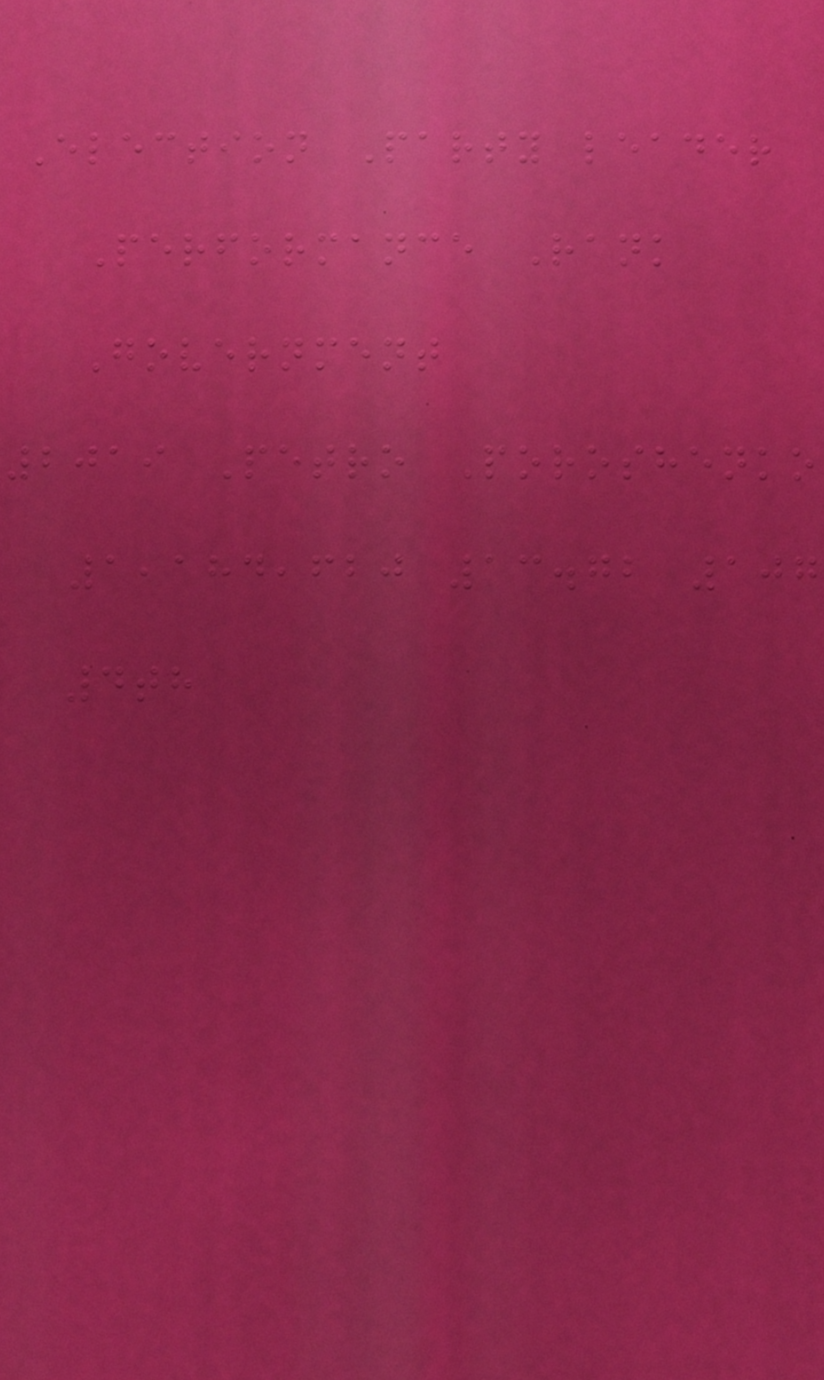Election Party leader
Performance Rank
Government
2019 Petro Poroshenko
1,184,620 13.72 107
4th
